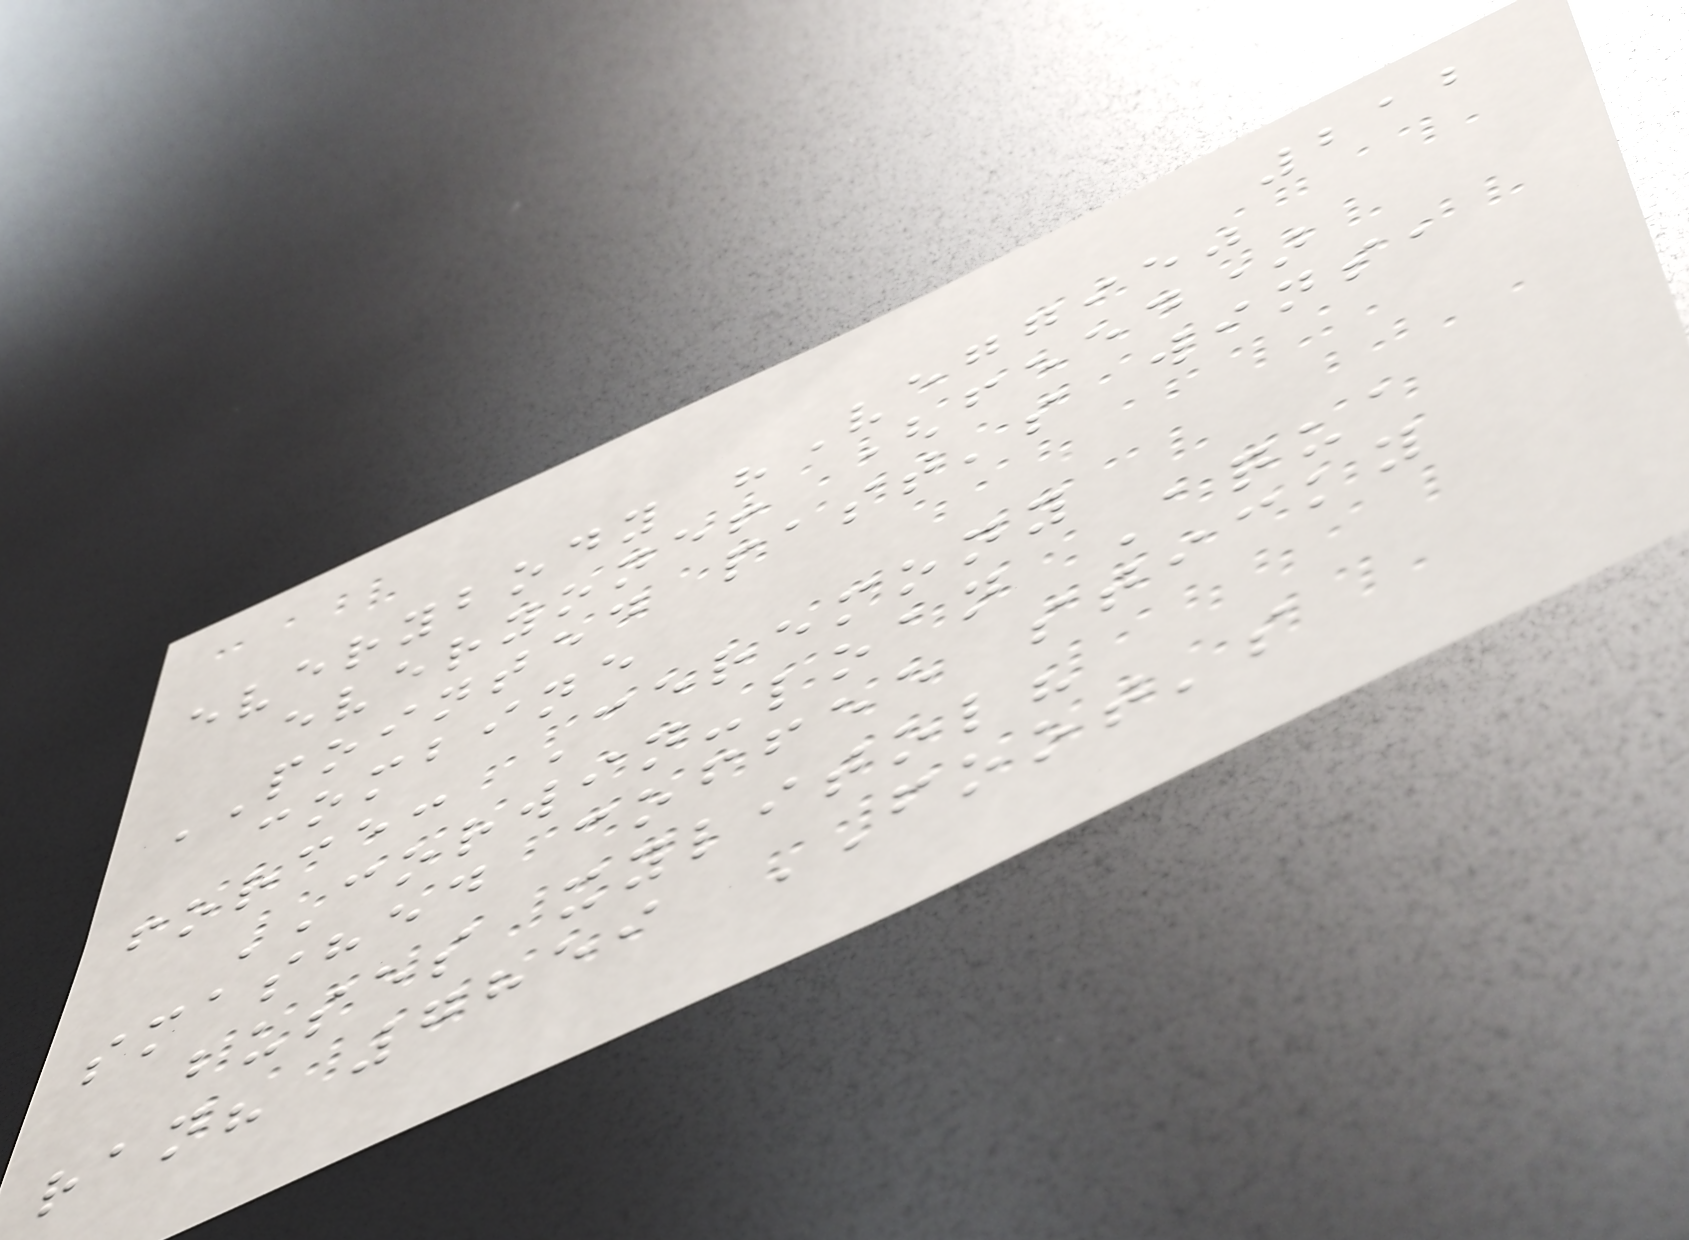212
everybody "Veggie"
everyone! (feed)
POINTED past's wins,
combine
force: Ceremony
CORWIN-loan Aqua
smashed coffee sticky
buses xylitol?
ran? 7859 FOOT's
